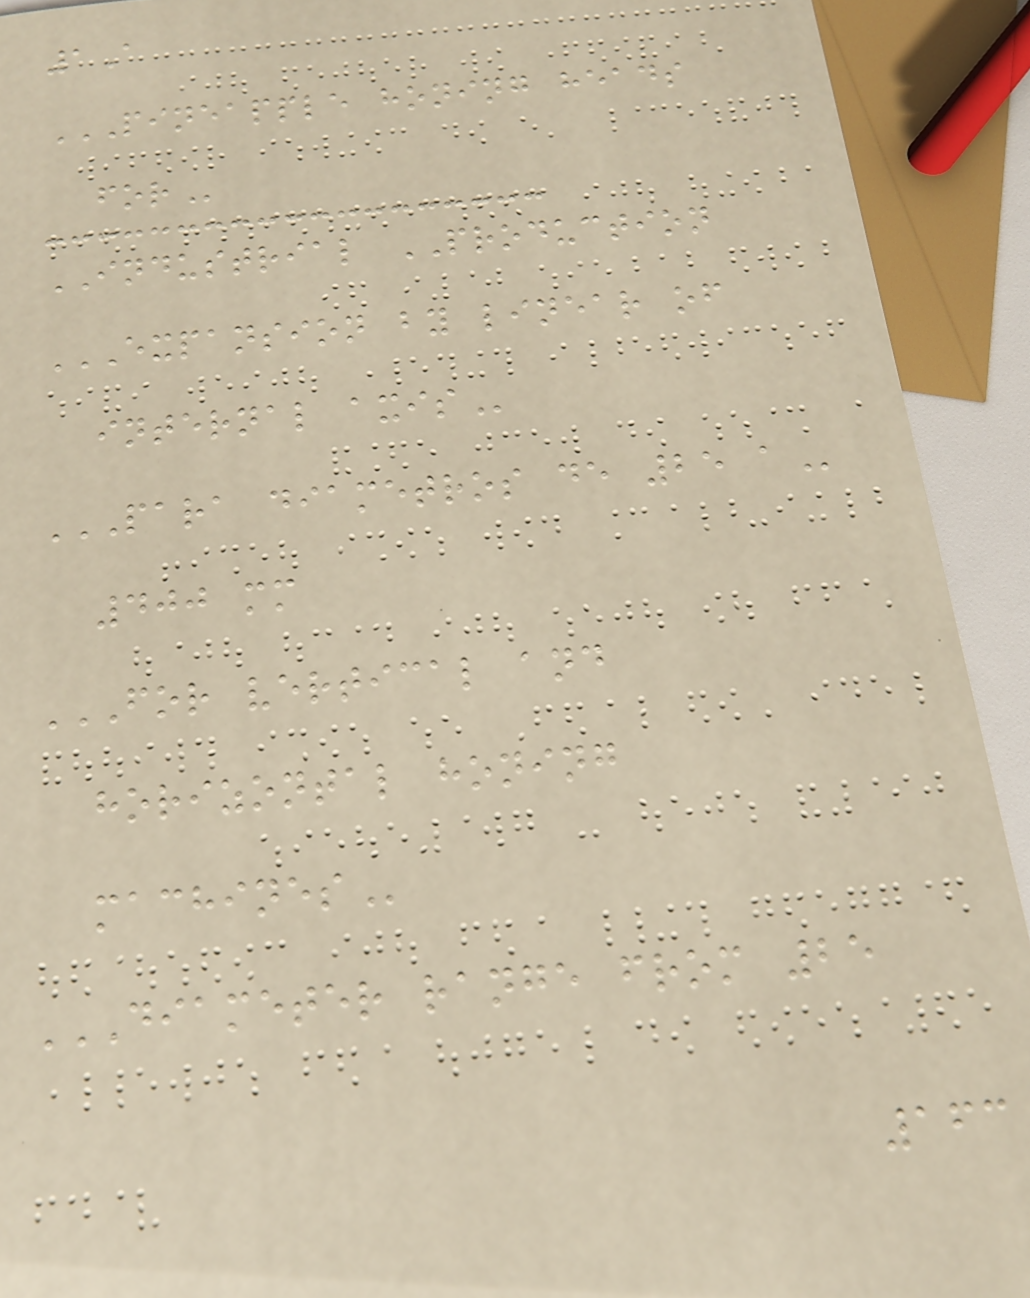1A
PINEAPPLE HONING HEADS
FOR
INDUSTRIAL PRODUCTION
EXPANSION BY LINEAR OF
INTERNAL AXIS
PARA DIAMETROS DE 25 A
400 mm
FOR VERTICAL AND
HORIZONTAL HONING
MACHINES
DIAMETER RANGE FROM 25
163
